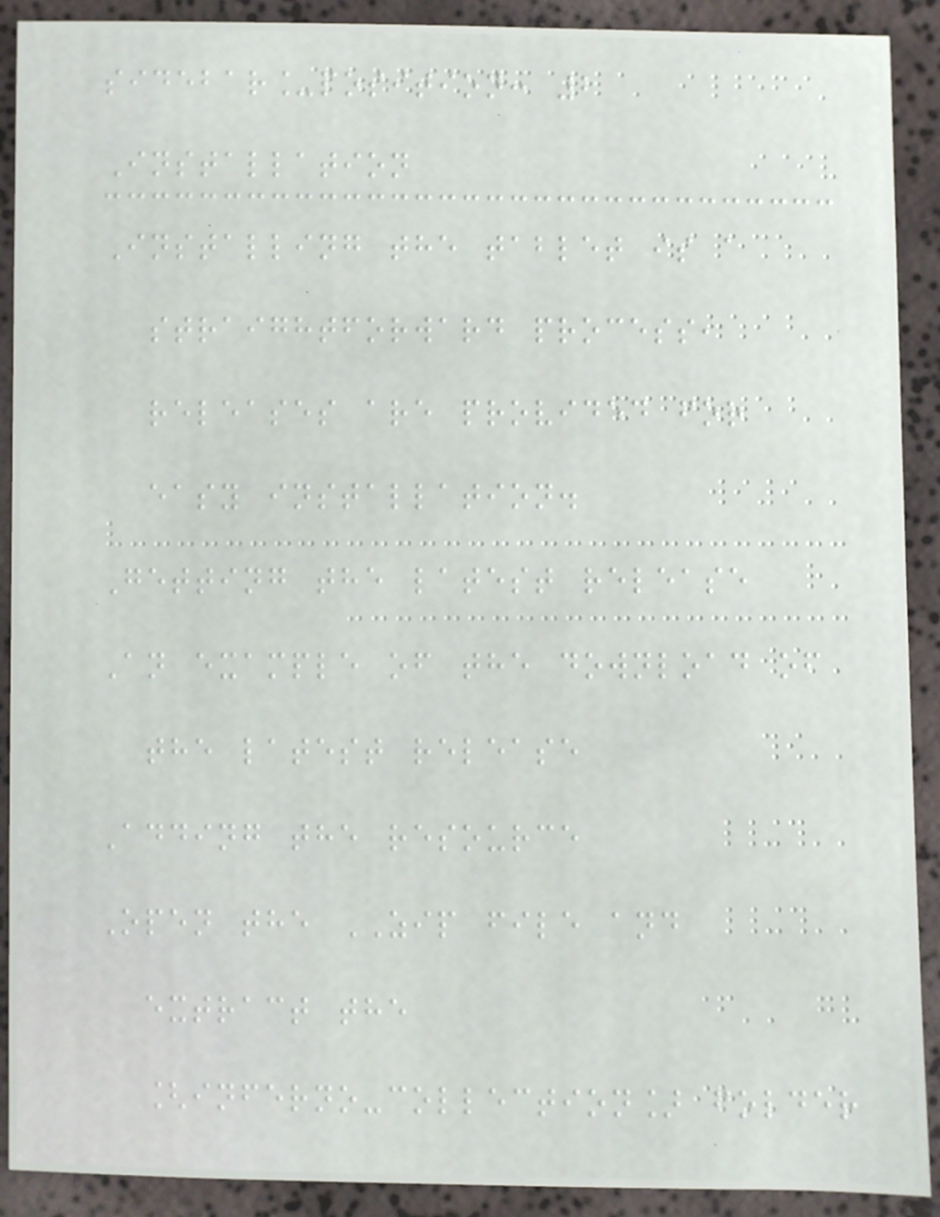sidebar_position: 2
Installation
Installing the tablet is a
straightforward process,
releases are provided for
easy installation.
Getting the latest release
An example of the download of
the latest release
Adding the resource
Open the ZIP file and
extract the
[inferno-collection] folder
